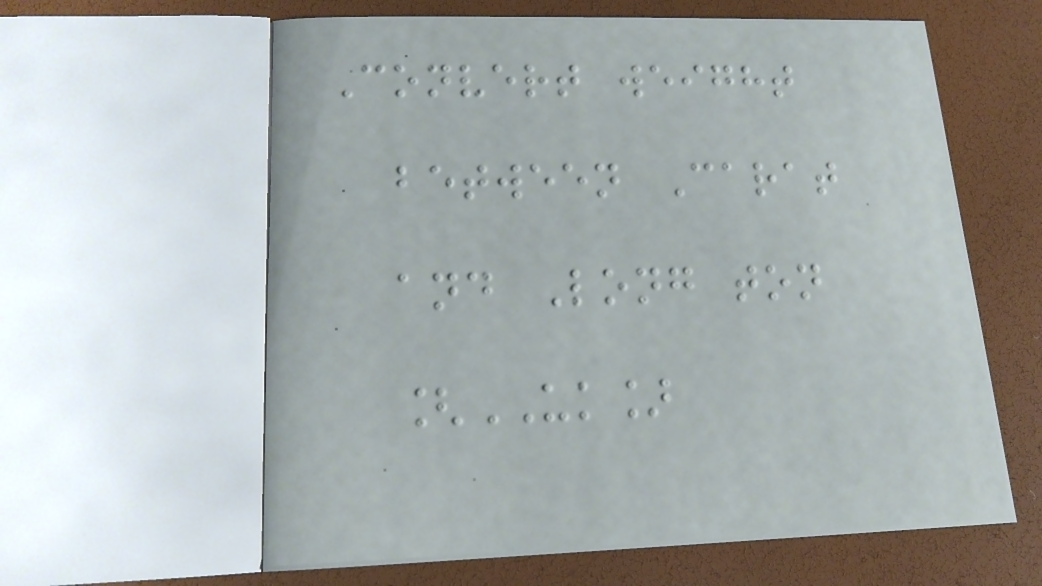Convert weight
between Carat
and Long ton
[UK]
